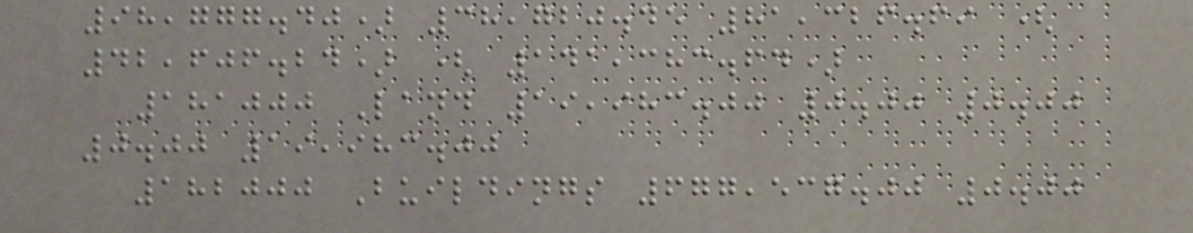98,777.40) 38,720.45 81,326.69 (
42,606.24) ( 141,383.64)
181000 Land 19,983.00 0.00 0.00
0.00 19,983.00
182000 Buildings 677,537.00 0.00
